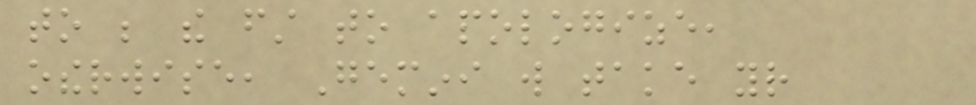to be the first to apologize,
otherwise, Gemini will take your
